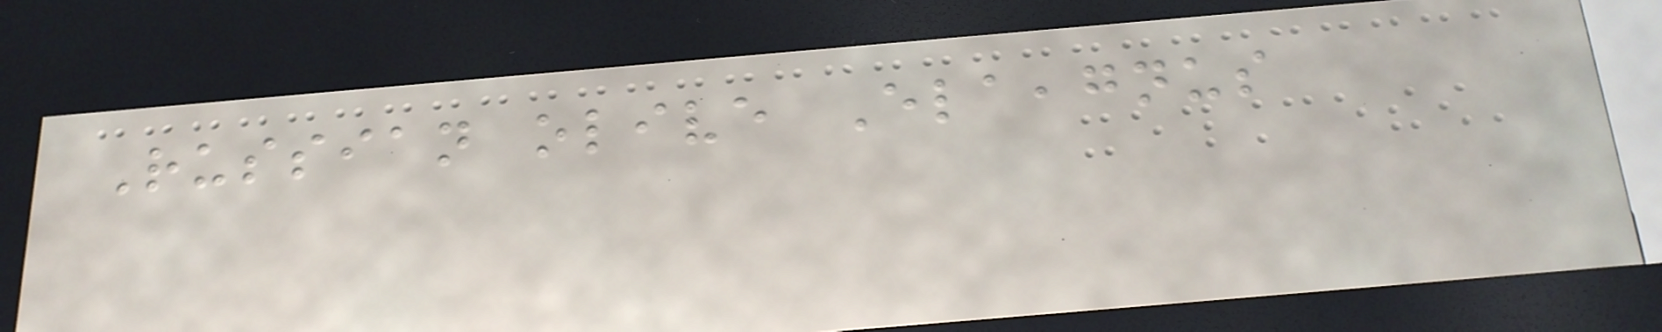Russian olive Elaeagnus
